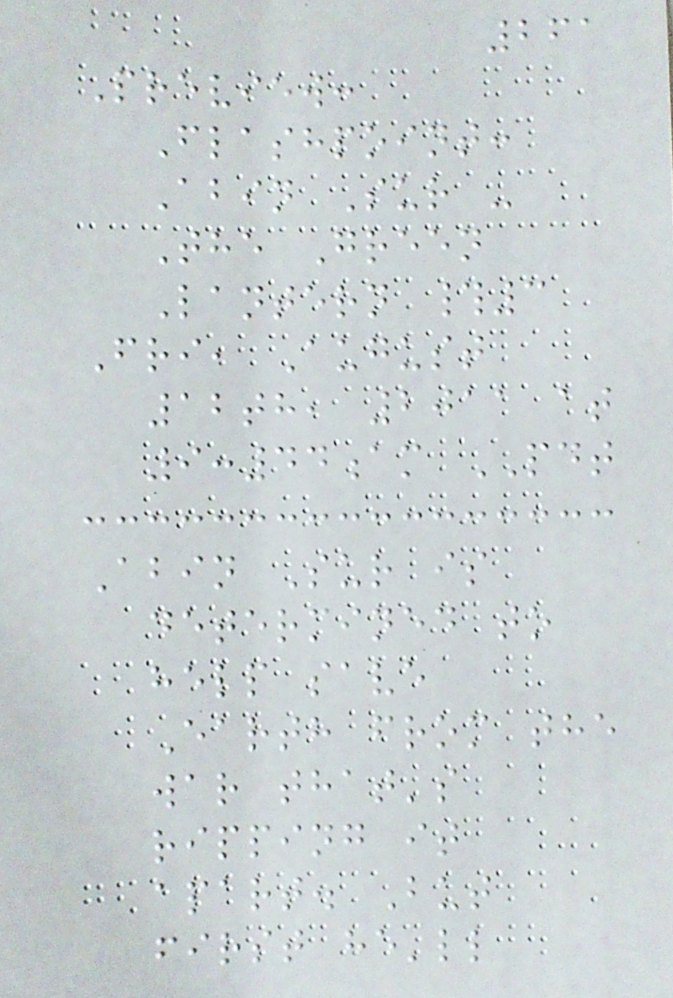261
Preview:
Flashpoint:
Abin Sur -
The Green
Lantern #3
Fri, August
12th, 2011 at
9:44am PDT
Abin Sur is
determined to
help save
Earth from the
war that's
ripping it
apart. But
first he'll
